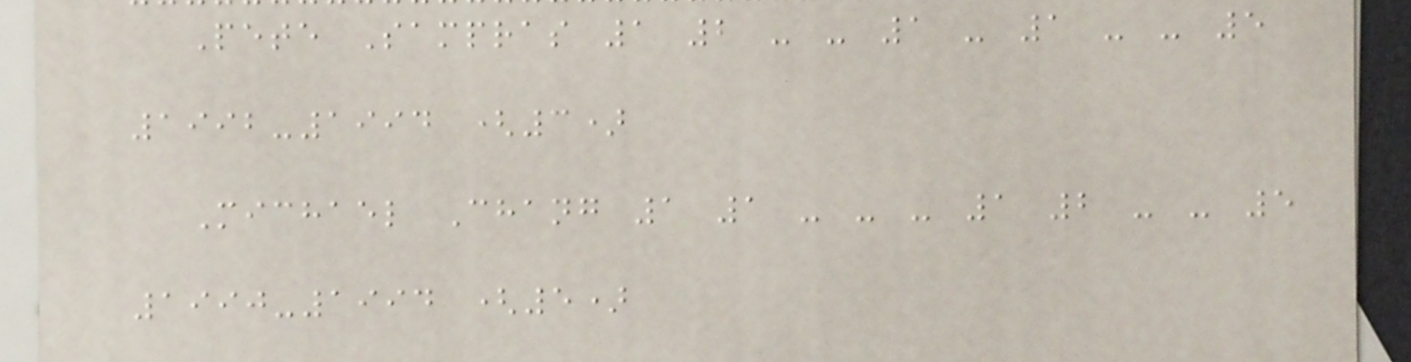Pete Sampras 1 2 - - 1 - 1 - - 5
1992-1994 (3)
Michael Chang 1 1 - - - 1 2 - - 5
1990-1994 (5)
